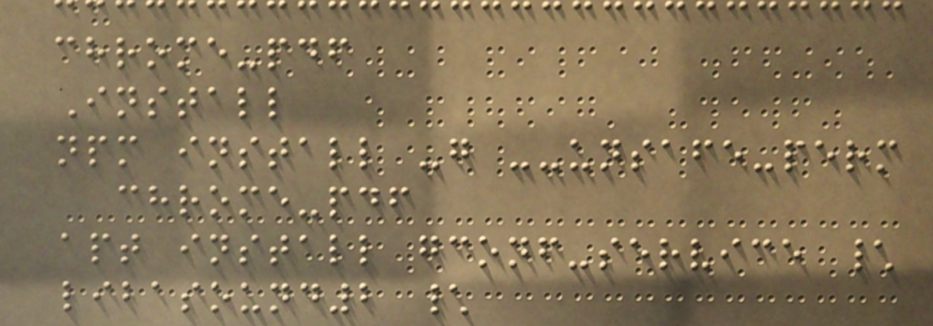chrome-pdf
Install
npm install -g --unsafe-perm
chrome-pdf
apt install gconf-service \
libasound2 \
